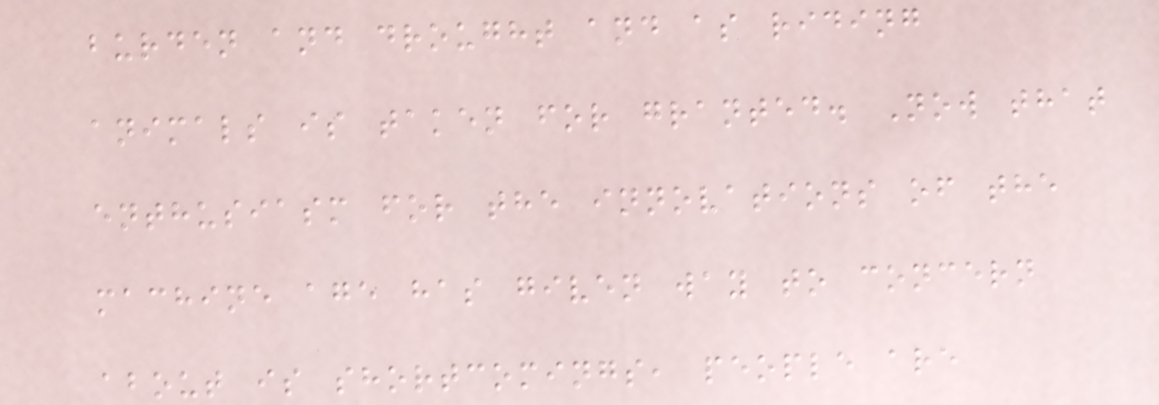burden and drought and as riding
animals is taken for granted. Now that
enthusiasm for the innovations of the
machine age has given way to concern
about is shortcomings, people are
